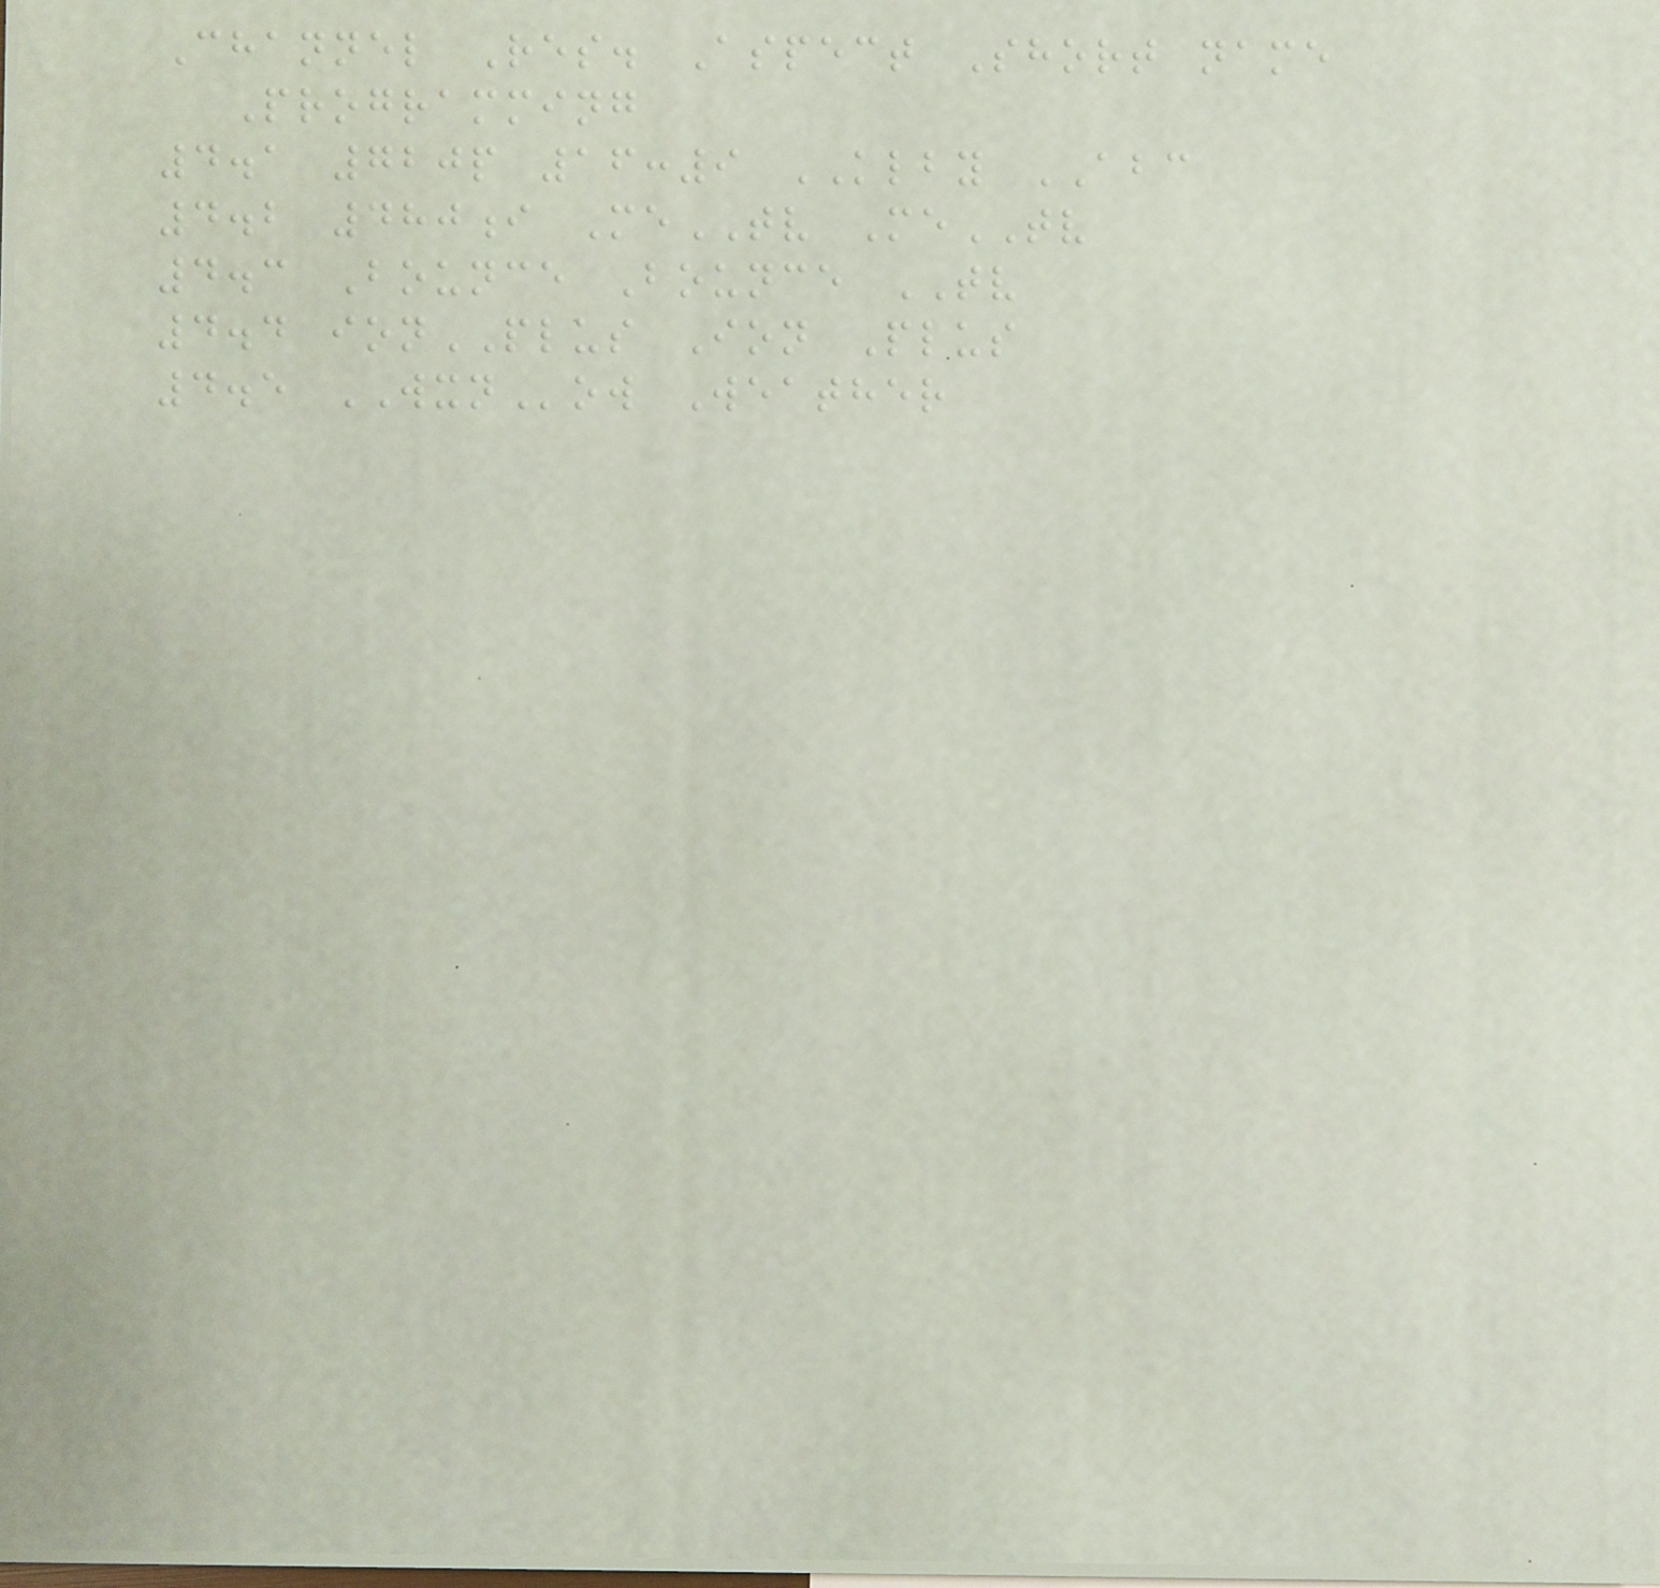Channel Res. Aspect Short name
Programming
4.1 720p 16:9 KLBY ABC
4.2 480i MeTV MeTV
4.3 Bounce Bounce TV
4.4 ionPLUS Ion Plus
4.5 WXNow Weather
